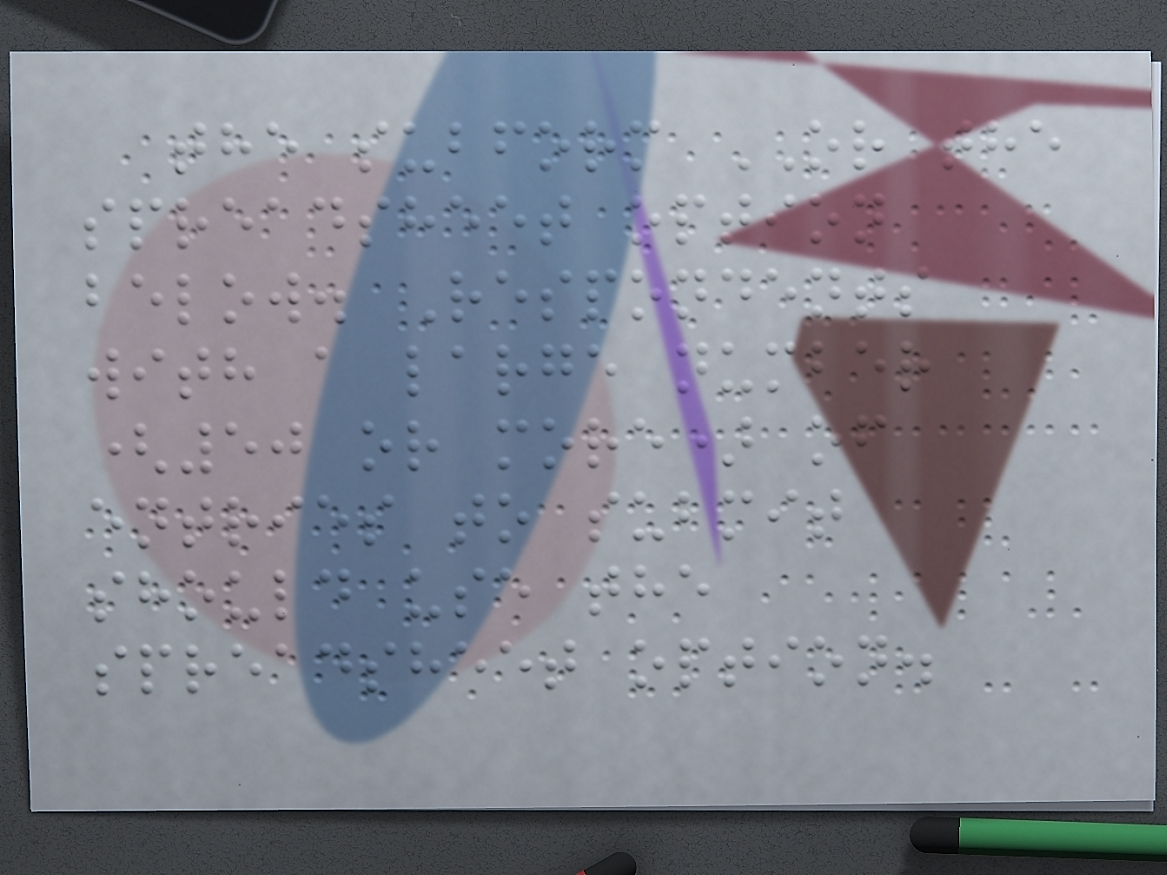the subform OR the
spreadsheet option
below. Respondents
with a large number
(50 or more) of
entries to submit
should use the
spreadsheet option.
